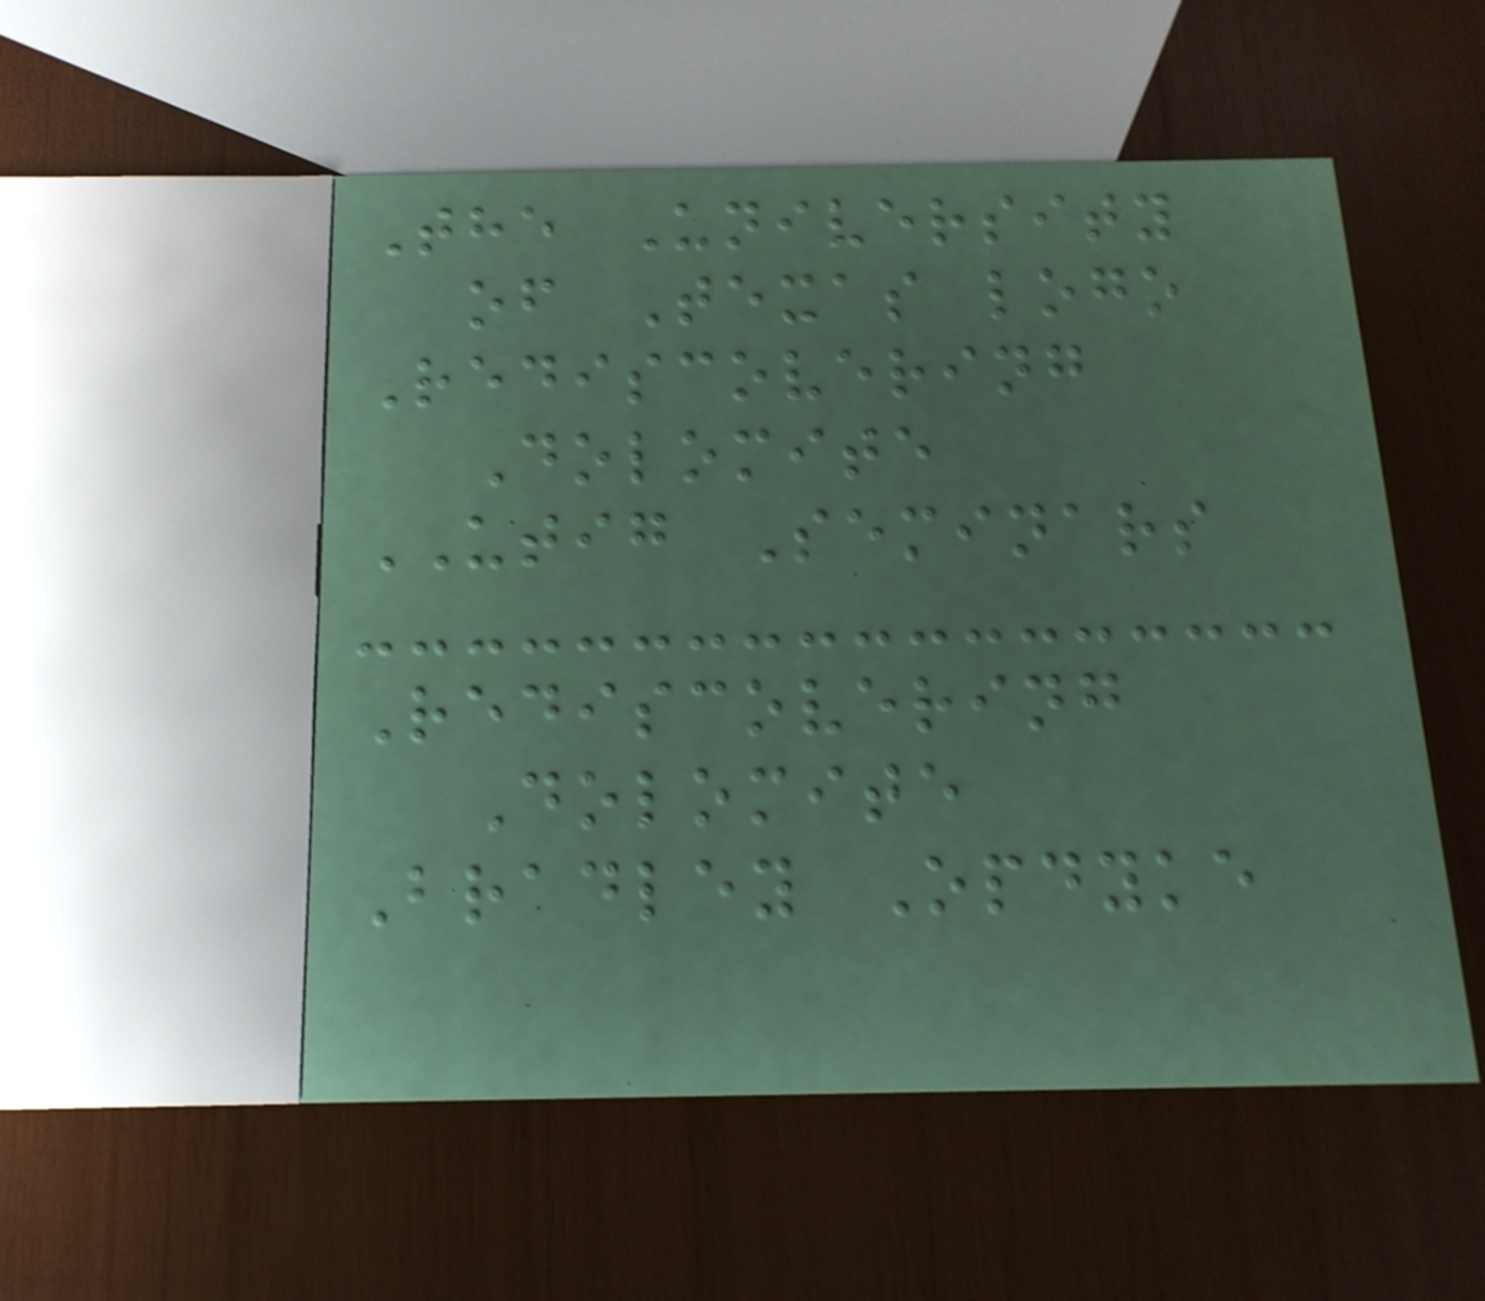The University
of Texas logo
Rediscovering
Dolomite
UTIG Seminars
Rediscovering
Dolomite
Bradley Opdyke
